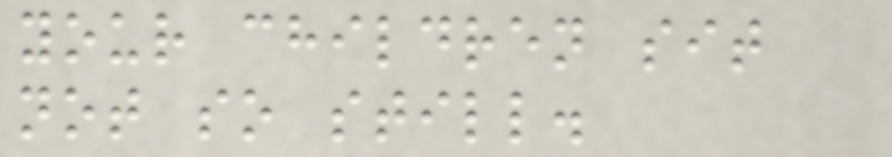your children sit
not so still.
